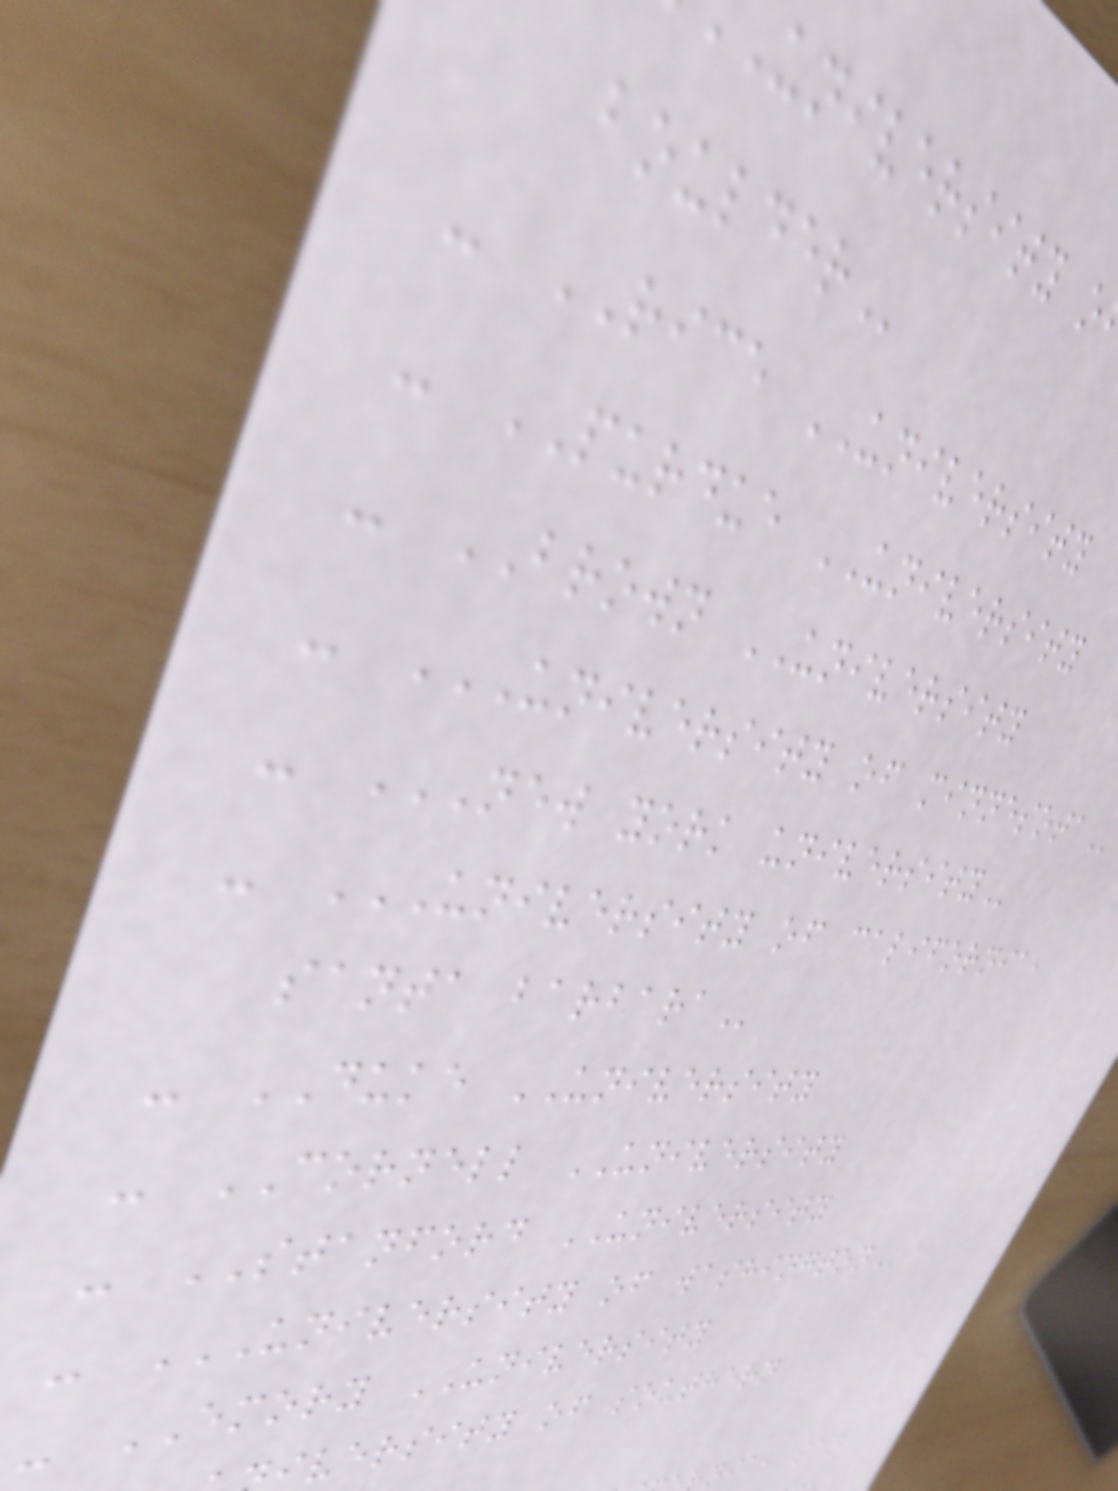university
- RICE UNIVERSITY
- PURDUE UNIVERSITY
- BROWN UNIVERSITY
- NEW YORK UNIVERSITY
- UNIVERSITY OF CALIFORNIA,
santa
- DUKE UNIVERSITY
- CORNELL UNIVERSITY
- STANFORD UNIVERSITY
- UNIVERSITY OF WASHINGTON
- EMORY UNIVERSITY
iversity of southern
